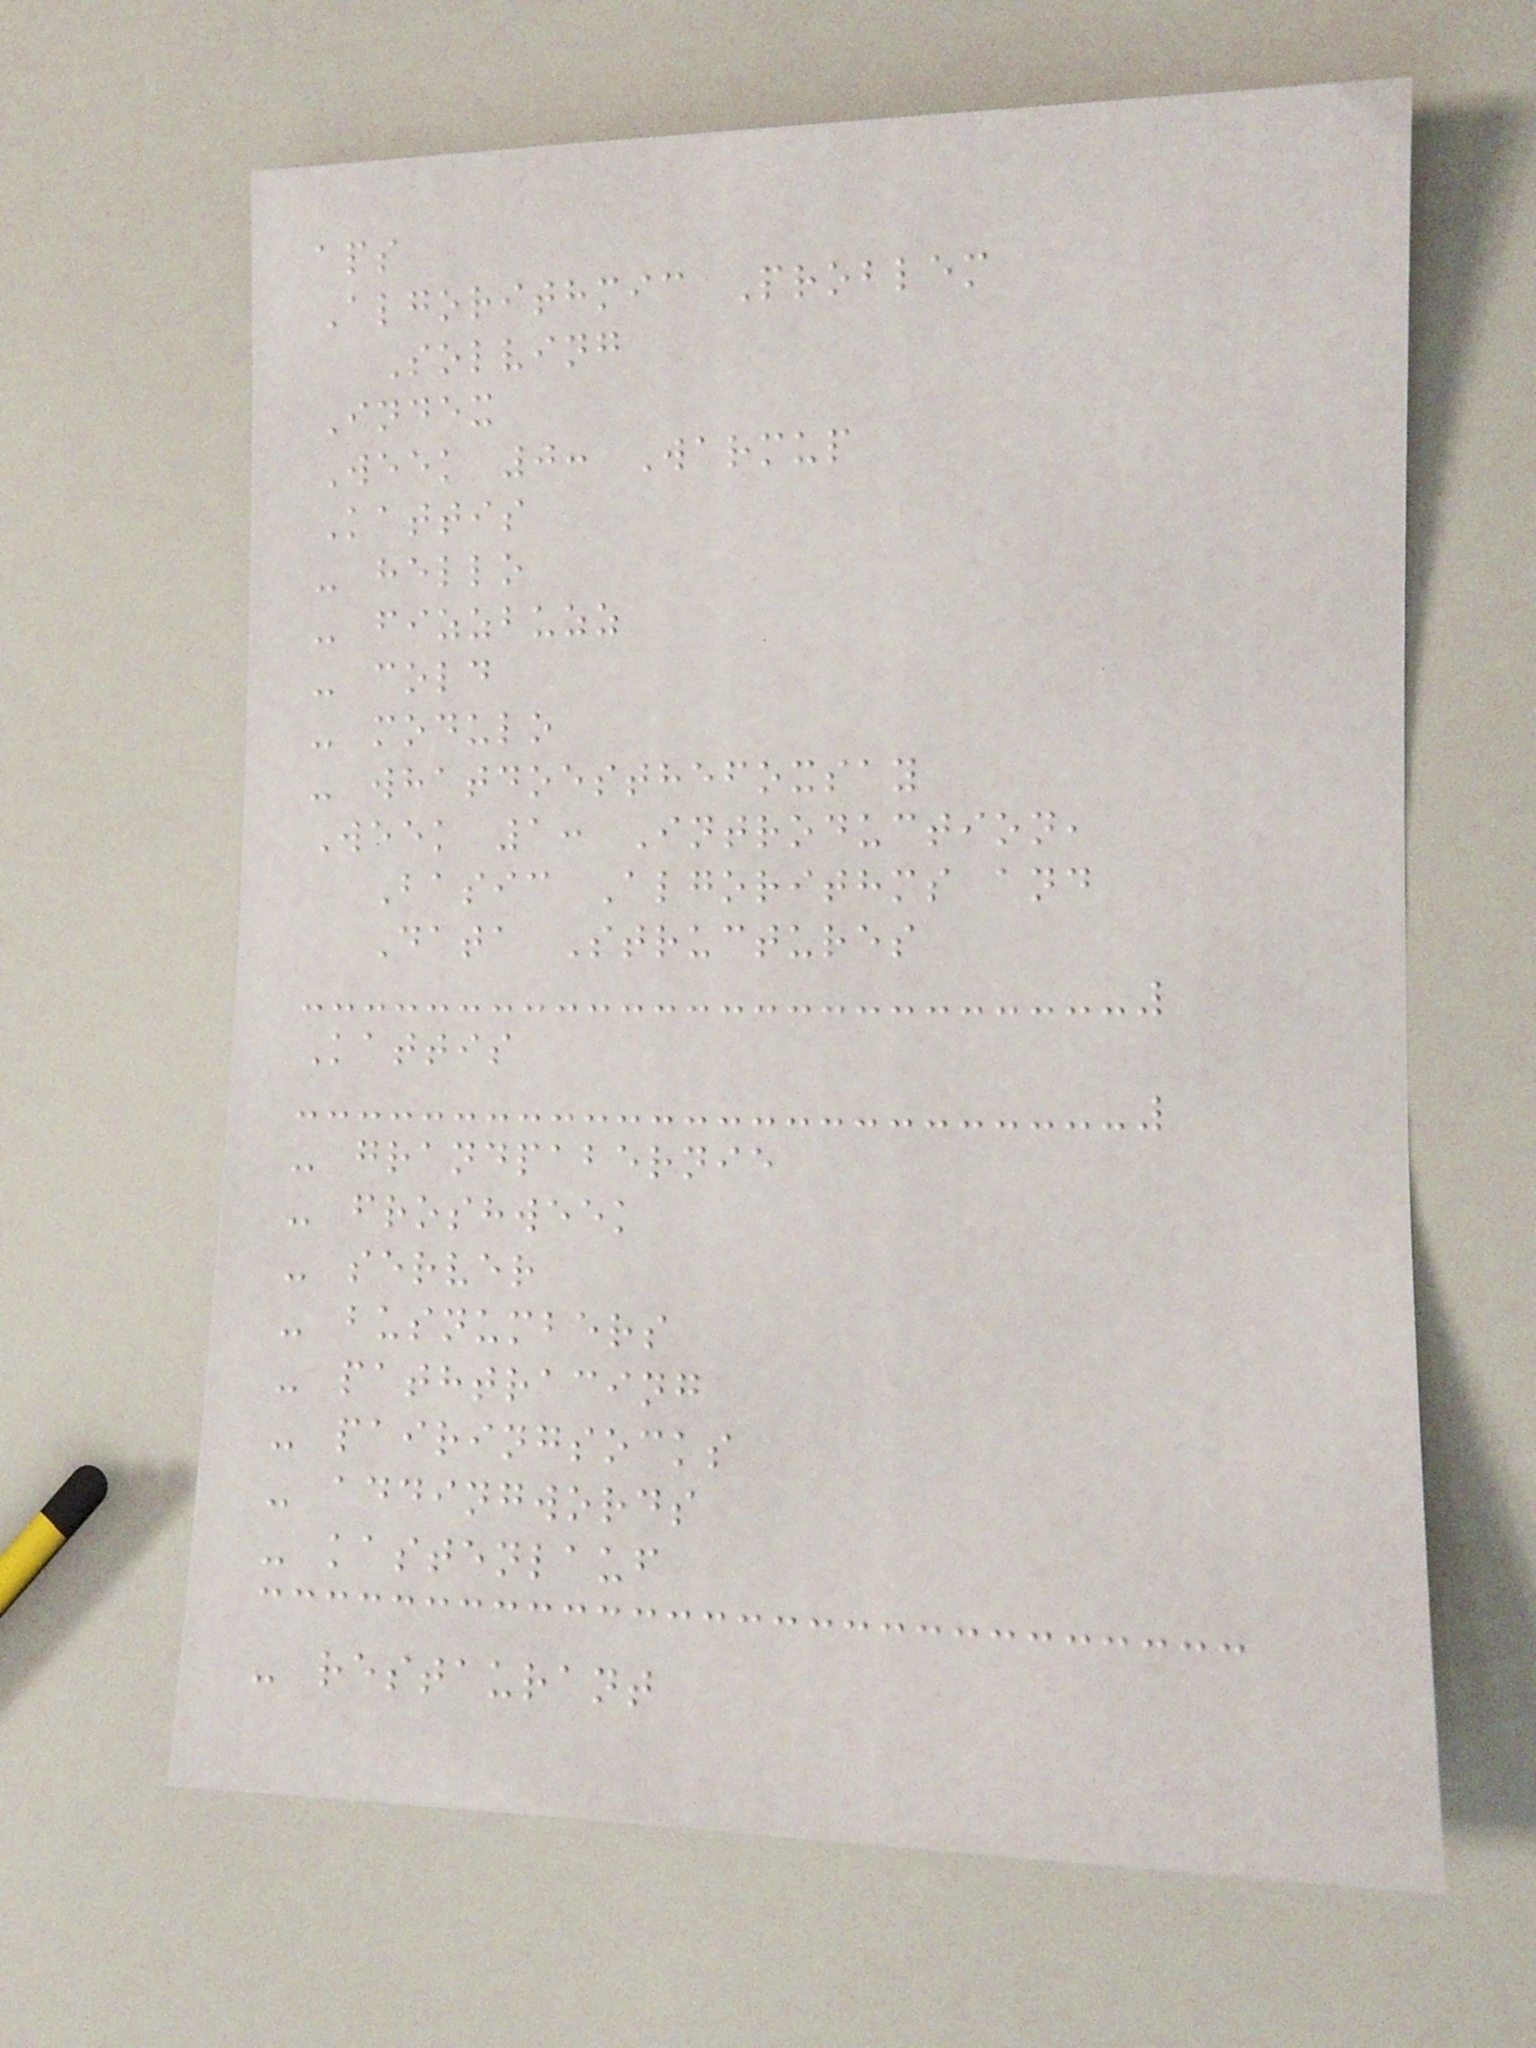aps
Algorithmic Problem
Solving
Index
Week 0: Warmup
Kattis
- hello
- fizzbuzz
- cold
- modulo
- whatdoesthefoxsay
Week 1: Introduction,
Basic Algorithms and
Data Structures
Kattis
- grandpabernie
- froshweek
- server
- busnumbers
- pathtracing
- pairingsocks
- addingwords
- kastenlauf
- restaurant
